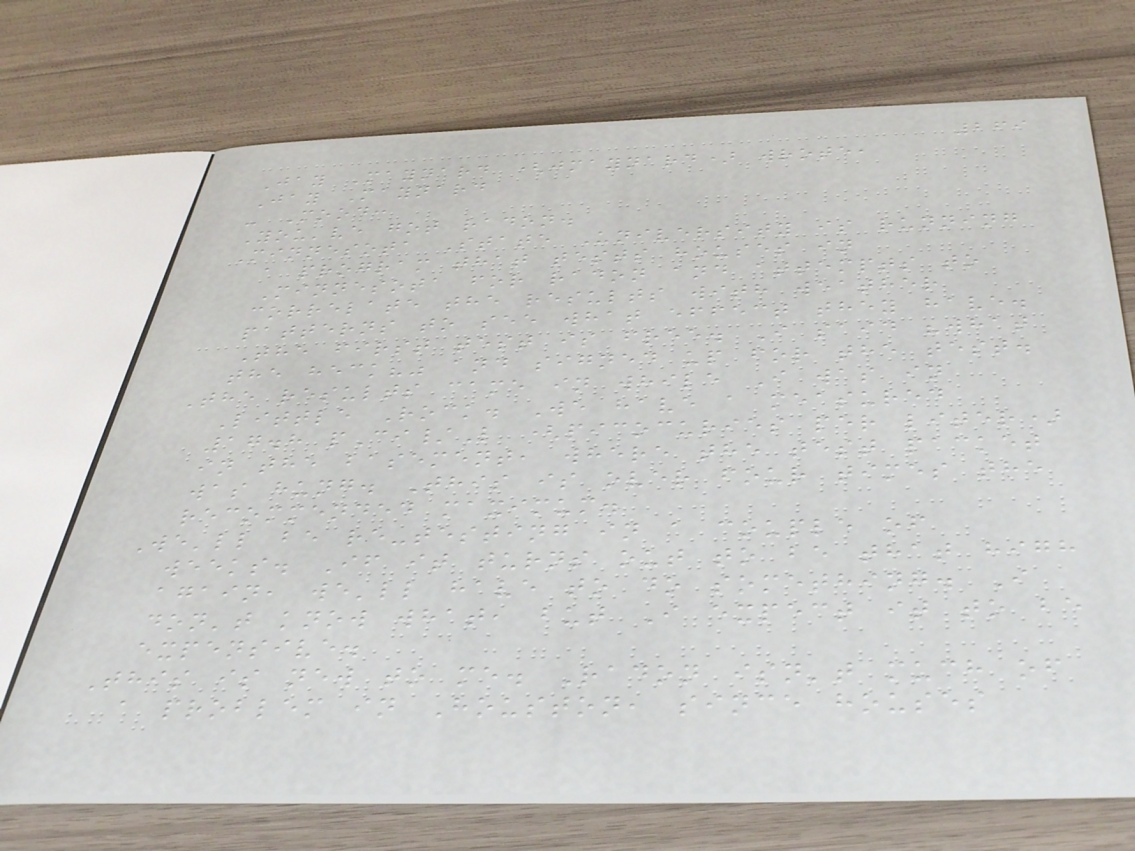269
Jay Maynard (jmaynard) wrote,
Jay Maynard
- Mood:
You've got radon.
Minnesota State University is running
a program that tests houses in
Minnesota for radon and attempts to
correlate the results with weather
patterns to see what effect they have.
The first test is free. I said "what
the heck?" and signed up for the test.
The results came in while I was in
Little Rock. We have a measured
17.8 pCi/L (picocuries per liter)
in the basement, where the test packet
was hung. This is over four times the
recommended maximum.
We'll be re-testing in a couple of
weeks. If it turns out to be that high
again, we'll have to do something. I
don't know what, but I expect it to be
expensive.
This is new to me. Radon isn't much of
a problem in Houston, since houses
